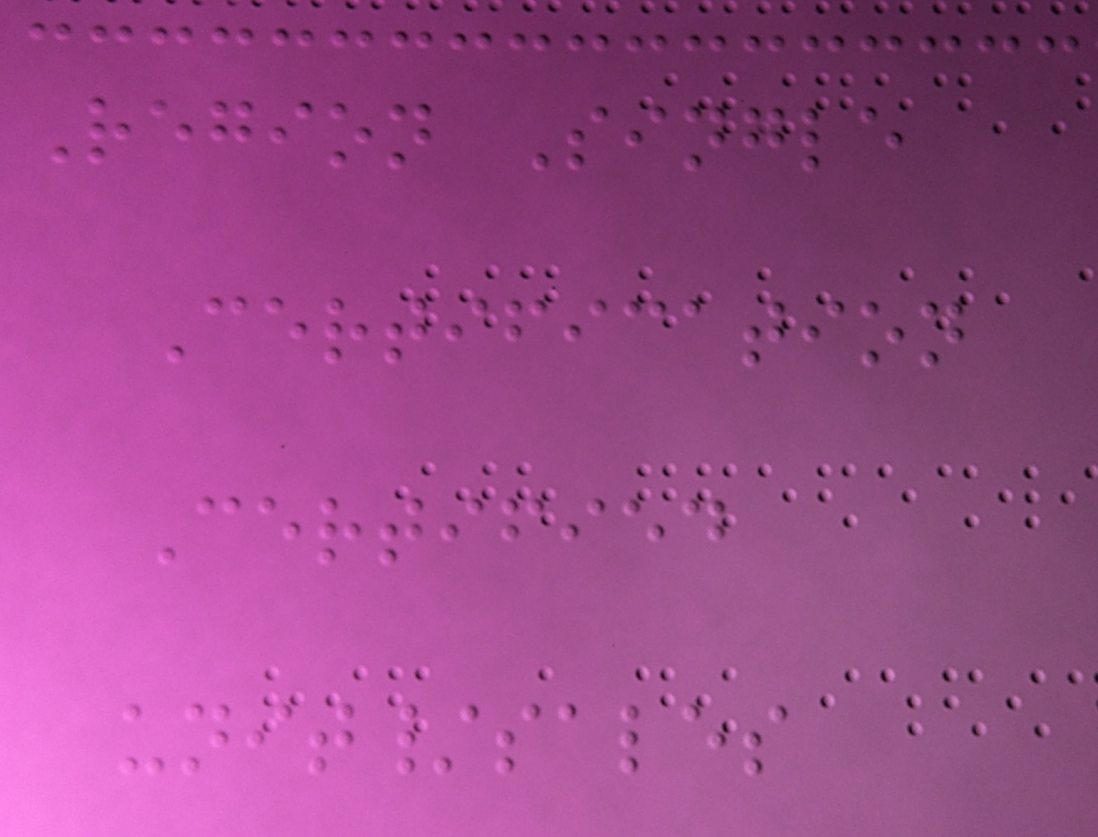Region Single
Certification
Certified
unit/sales
